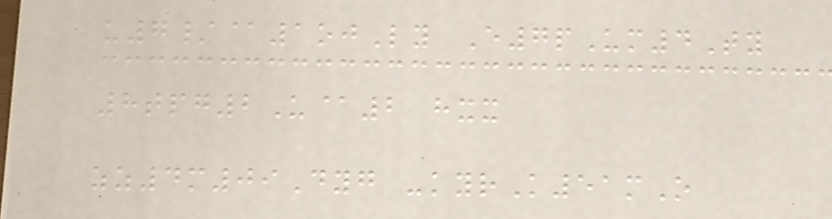u7/@1ojLy E7pUm4Ty
8tpg2U@2 hxx
zz4m09Dyg -kyrK51mO
